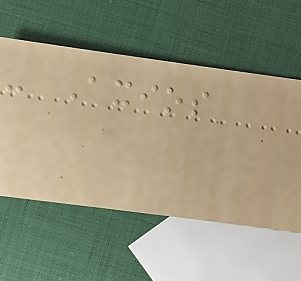- Axios
